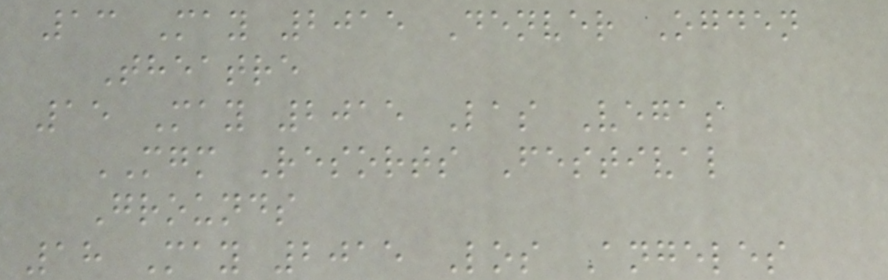13 May 2015 Denver Ogden
Theatre
15 May 2015 Las Vegas
MGM Resorts Festival
Grounds
18 May 2015 Los Angeles
